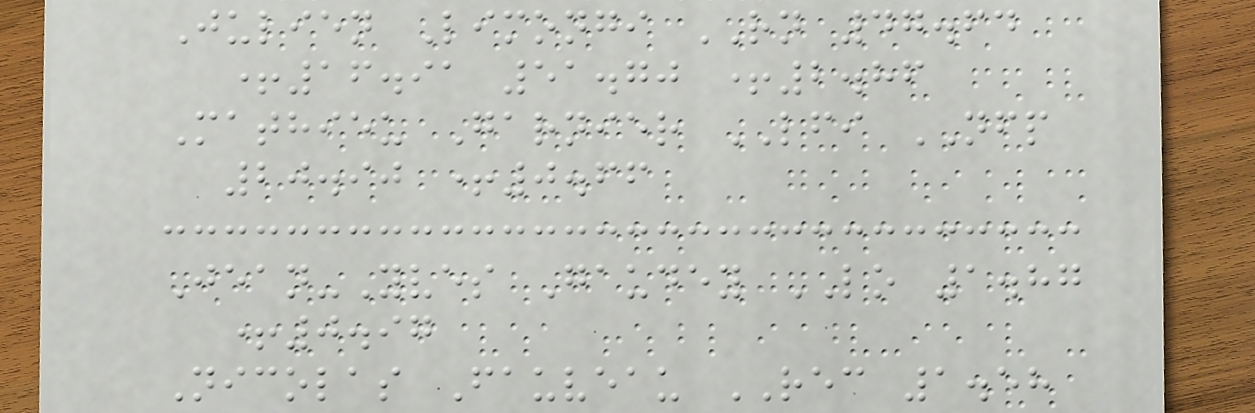Julien Limongi RN 47.64
+16.91 51.70 +2.86
Mathieu Garnier LFI NFP
20.90 +0.66
Jean-Yves Gaudey LO 1.87
+0.97
Nicolas Fauveau REC 1.58
